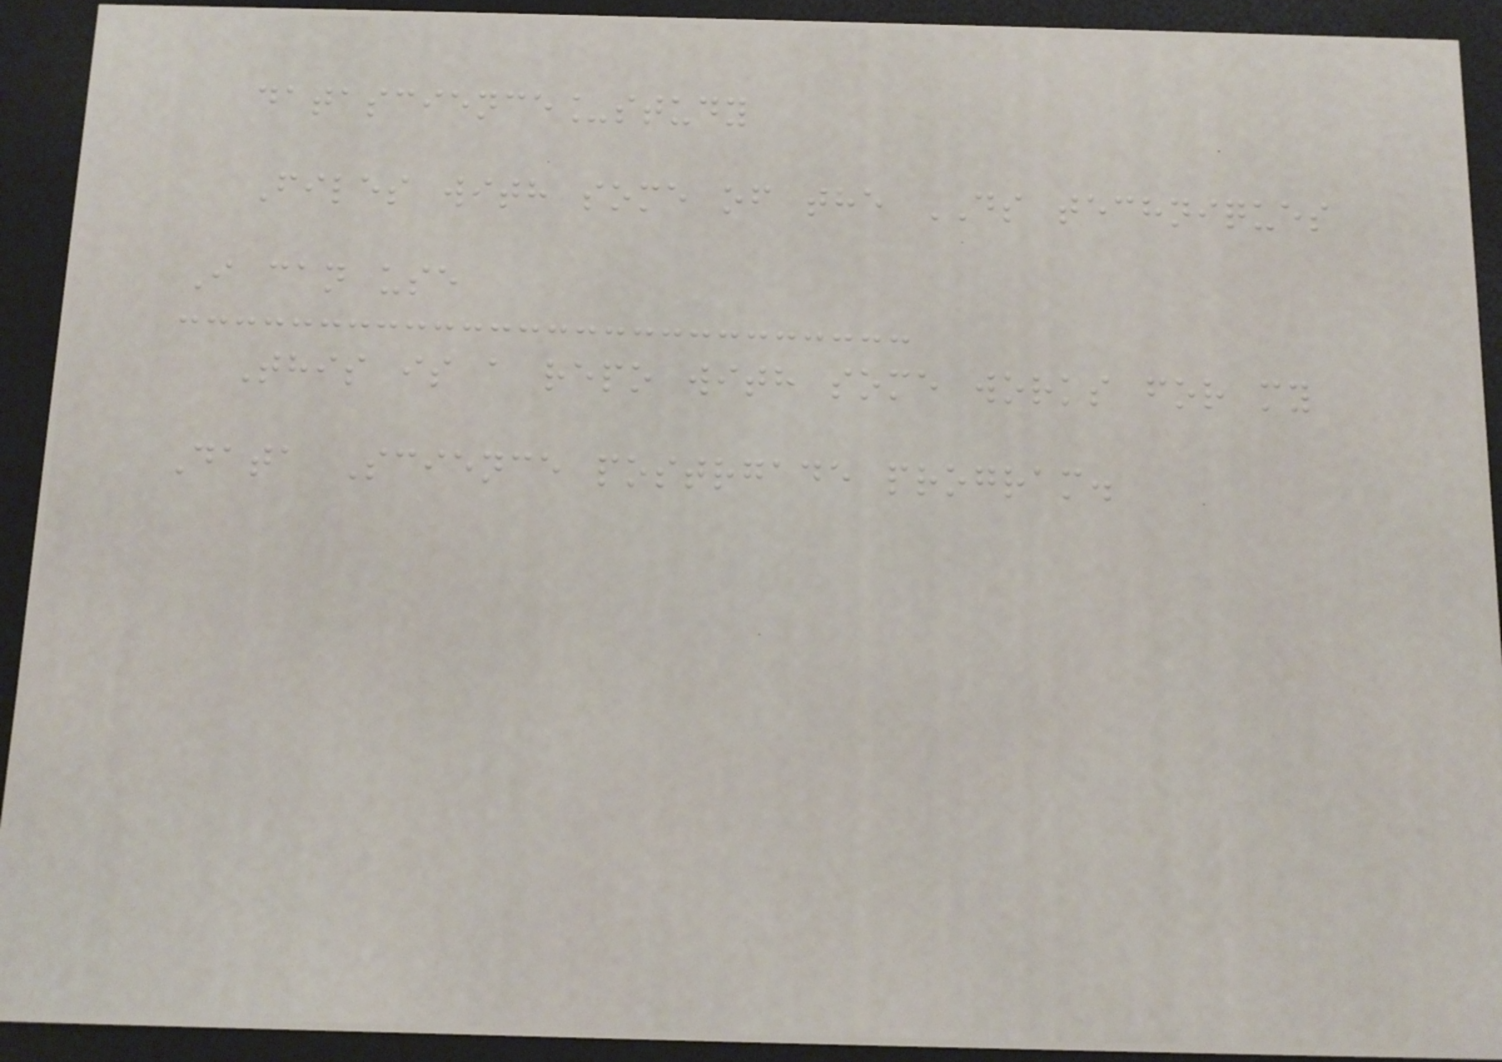datascience_study
Files with some of the DS techniques
I can use
This is a repo with some works for my
Data Science postrgade program.
